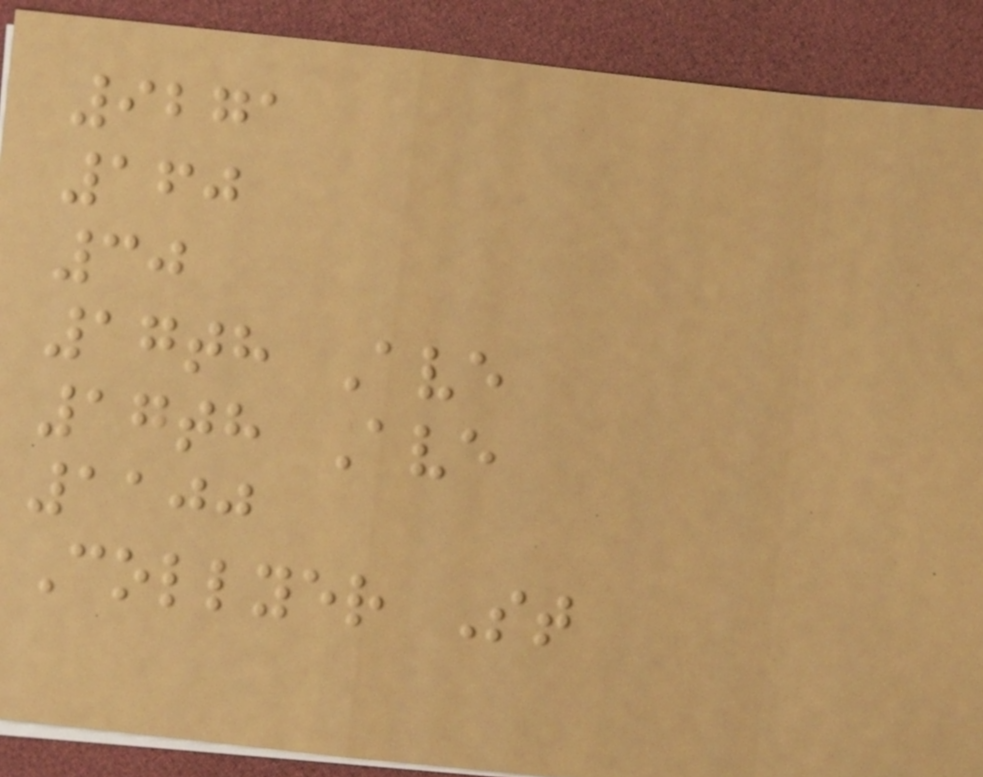9271
160
30
17th Ave
17th Ave
1100
Collyer St
